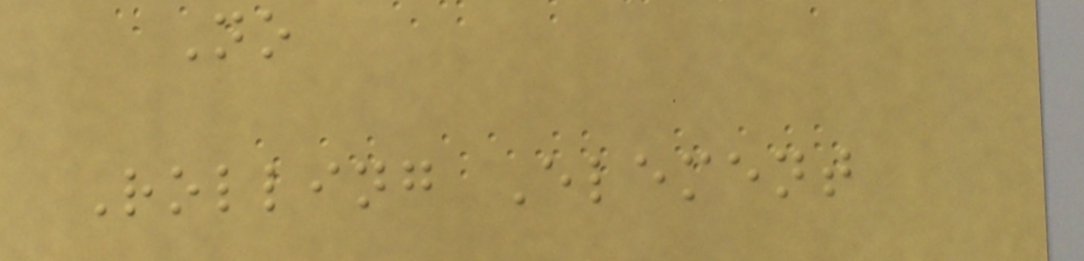No
Rolling Element
